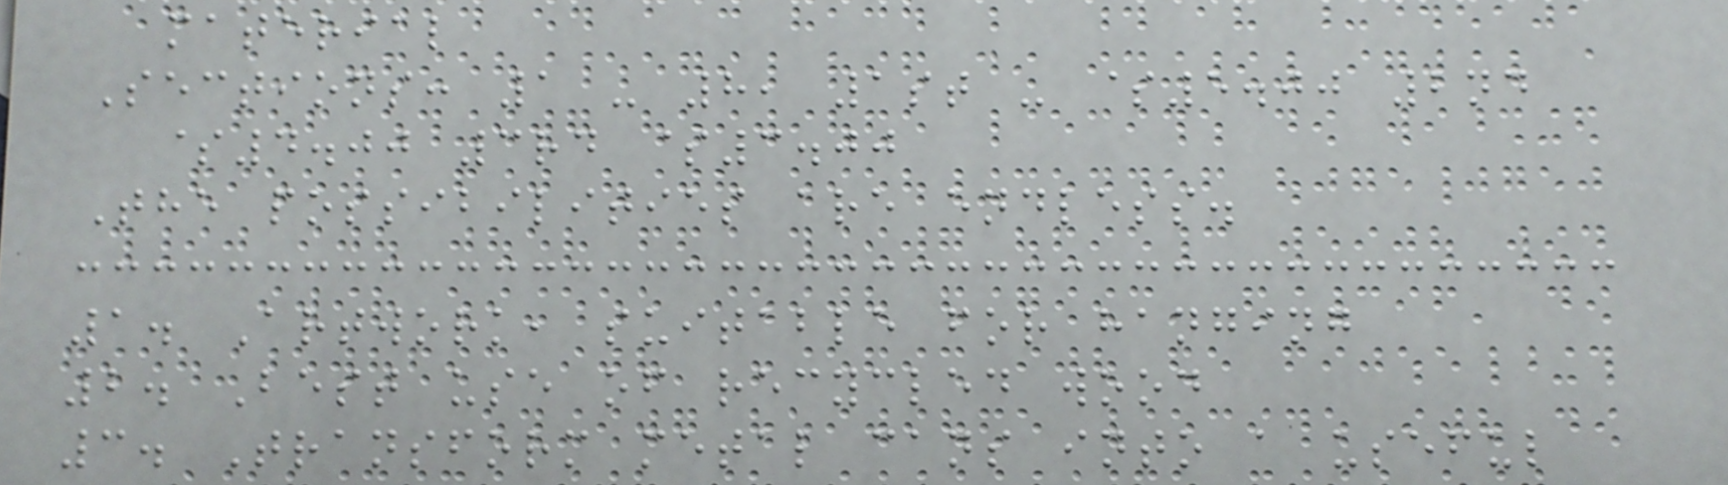material
Sections: 1 - 8, 1st - $5.00 2nd
$4.00 3rd $3.00
The possibilities are endless.
1. Artwork, suitable for hanging
2. Best use of recycled wood
3. Transform metal cans into a useful
